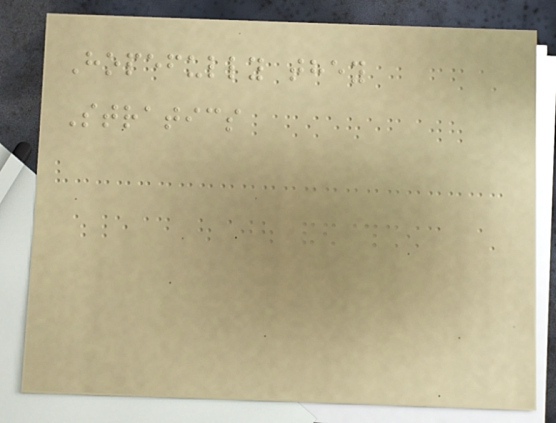Hopefully they
Stratics
